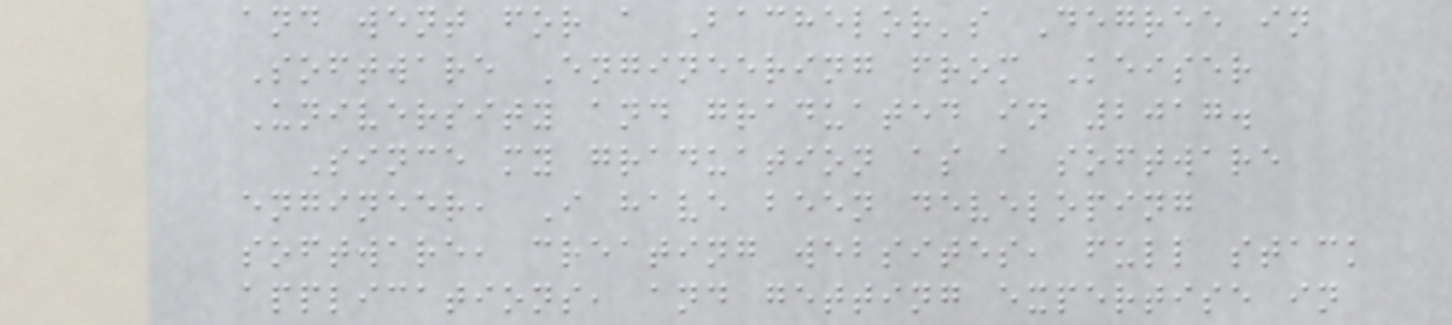and went for a Bachelor's Degree in
Software Engineering from Keiser
University and graduated in 2017.
Since my graduation as a software
engineer, I have been developing
software, creating websites, full stack
applications, and getting expertise in
